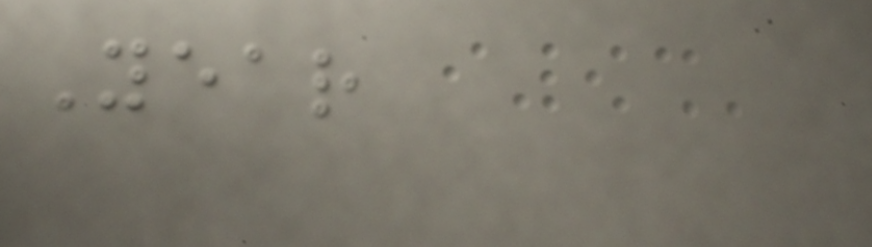Year
